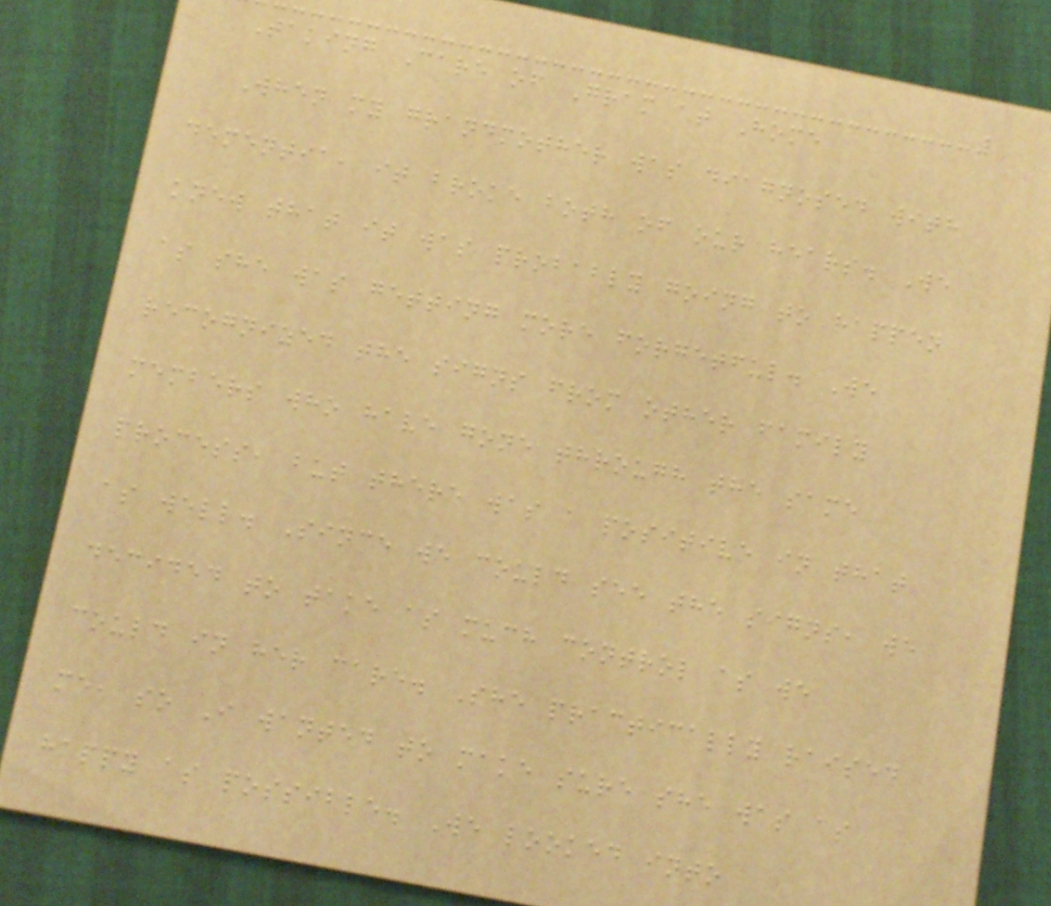Taking Care of Gram at Home
When my grandmother was diagnosed with
dementia, it broke both of our hears. We
knew that it was probably going to happen
as she was getting more forgetful. We
recognized the signs from other family
members who have gone through the same
process, but there was a positive in that
as well. Since we could see the signs, we
decided to take as much control as we
could in her care. She practically raised
me, so I wanted to make sure she was as
happy as possible. We looked into
